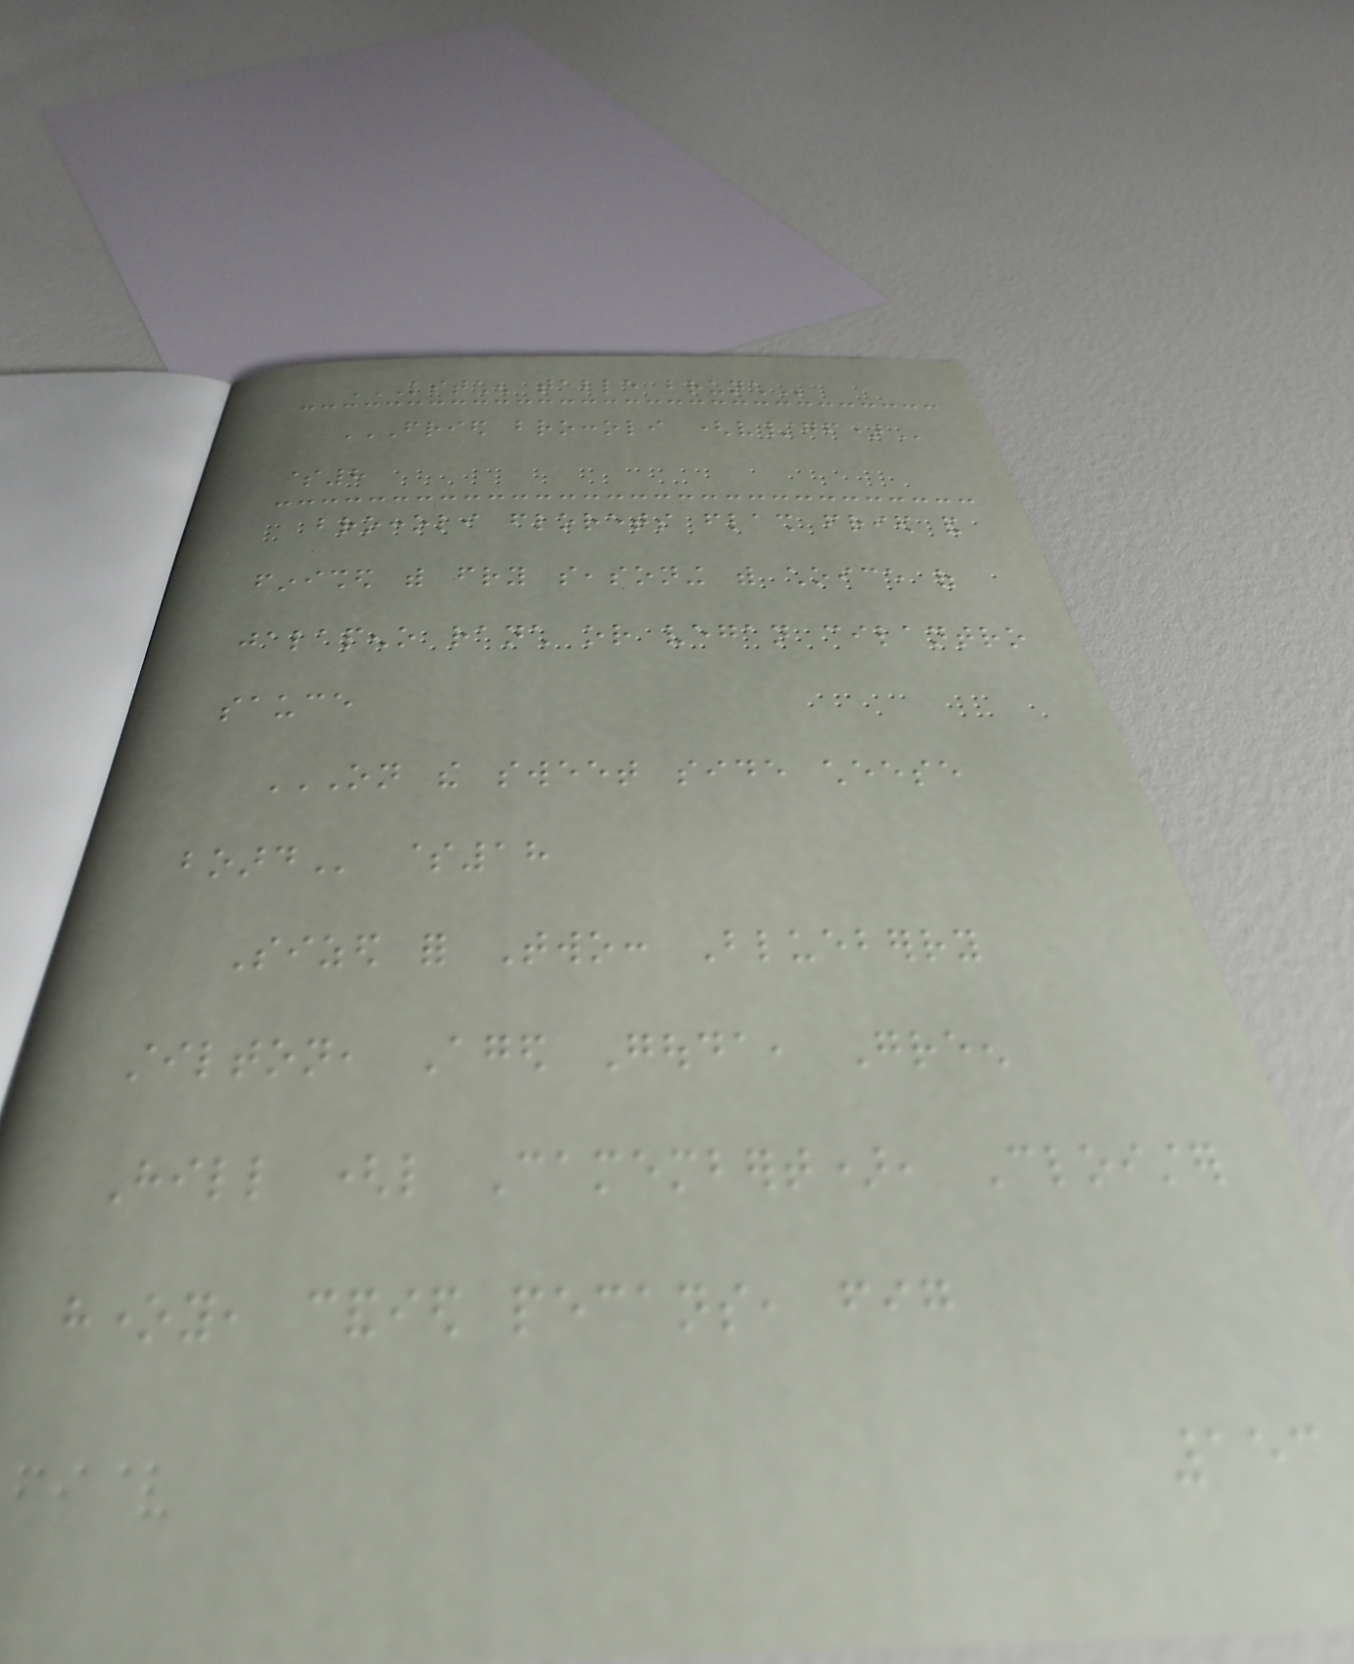KITCHEN TABLE BRUNCH
FRIED BROCCOLI (V/GF)
$8
broccoli florets flash fried and
finished with fry seasoning with choice of
jalapeno ranch or vegan cilantro
sauce
ON THE SWEET SIDE CHEESE
BOARD $18
Sized for Two: Blueberry
stilton, Aged Gouda, Green
Hill (like Camembert), Cloister
honey, candied pecans, fig
153
